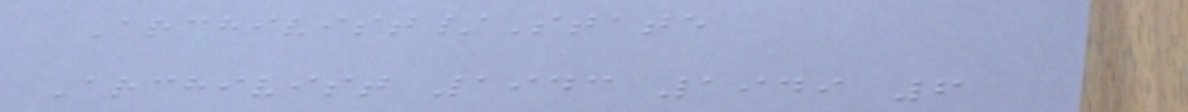Archivist/State
Archivist 1943 1949 6
